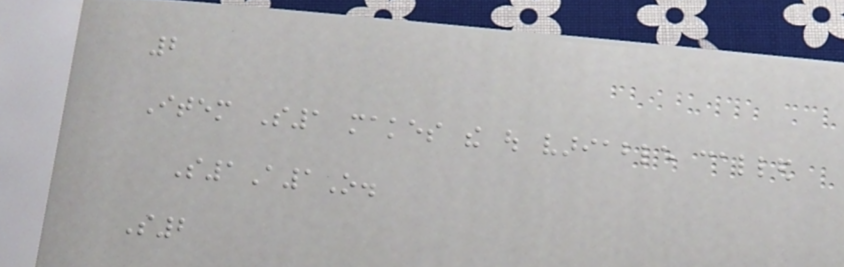2
Item S1 makes the out variable called
S1A1O.
S2
